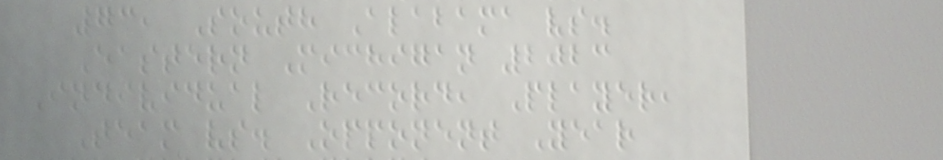73, South Alabama vs.
Eastern Michigan 2023
Individual Record, Player,
Team vs. Opponent Year
